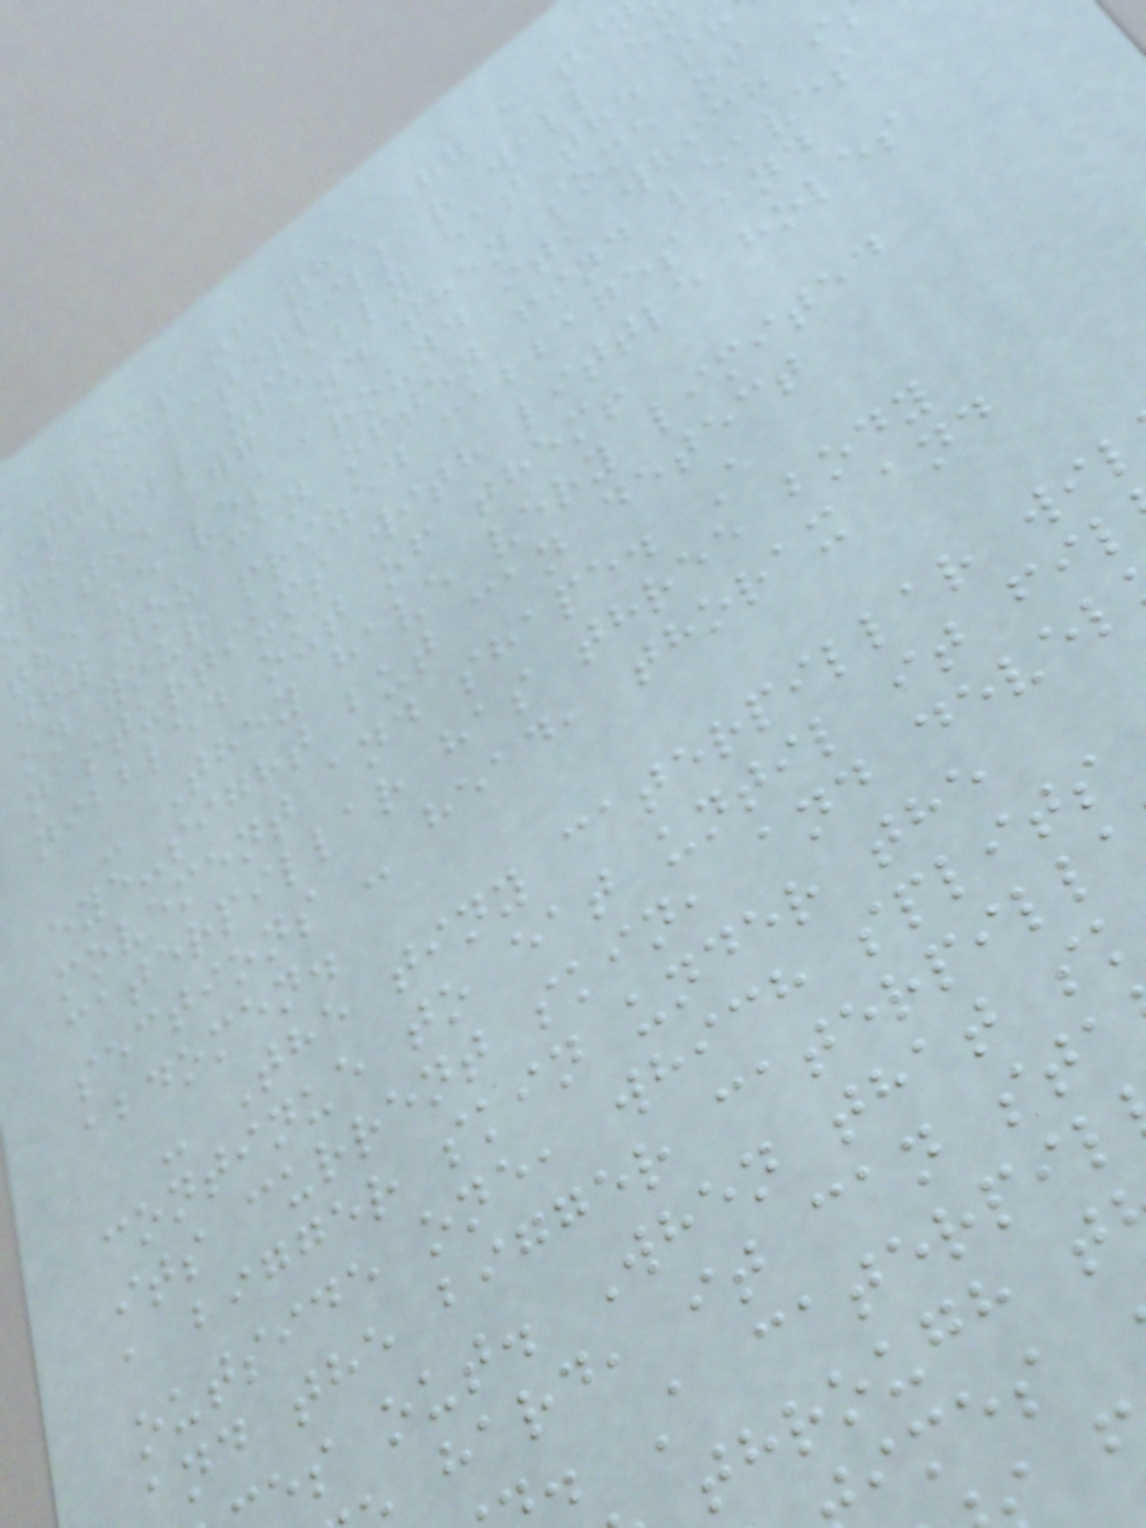- Out of the egg a ti
ittle caterpillar will em
ho will usually eat the sh
f the egg and then some of
the leaves around it, which i
why you can often find leaves
on your prized cabbages and
nasturtiums with little holes
nibbled out of them!
- They have very limited
eye-sight but can detect
movement and shape. A
caterpillar has three body
sections - head, thorax and
abdomen.
- The tiny caterpillar wil
continue to eat until it fil
its current skin, and devel
a bigger skin under the
outside one, which splits
and the bigger caterpill
es out. When that sk
hard, it can sta
. A caterpil
through t
